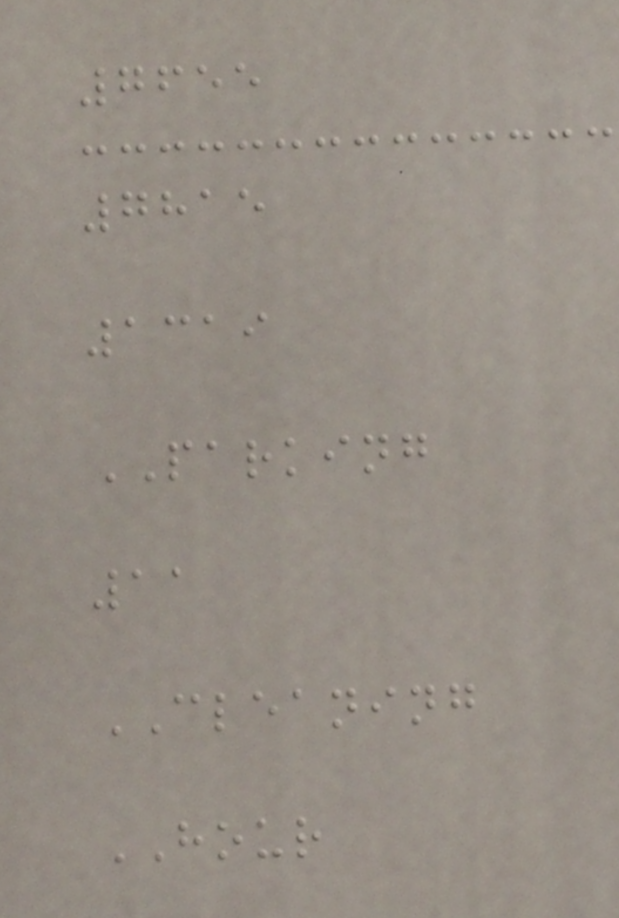7655
7815
1319
PARKING
11
CLEANING
HOUR
